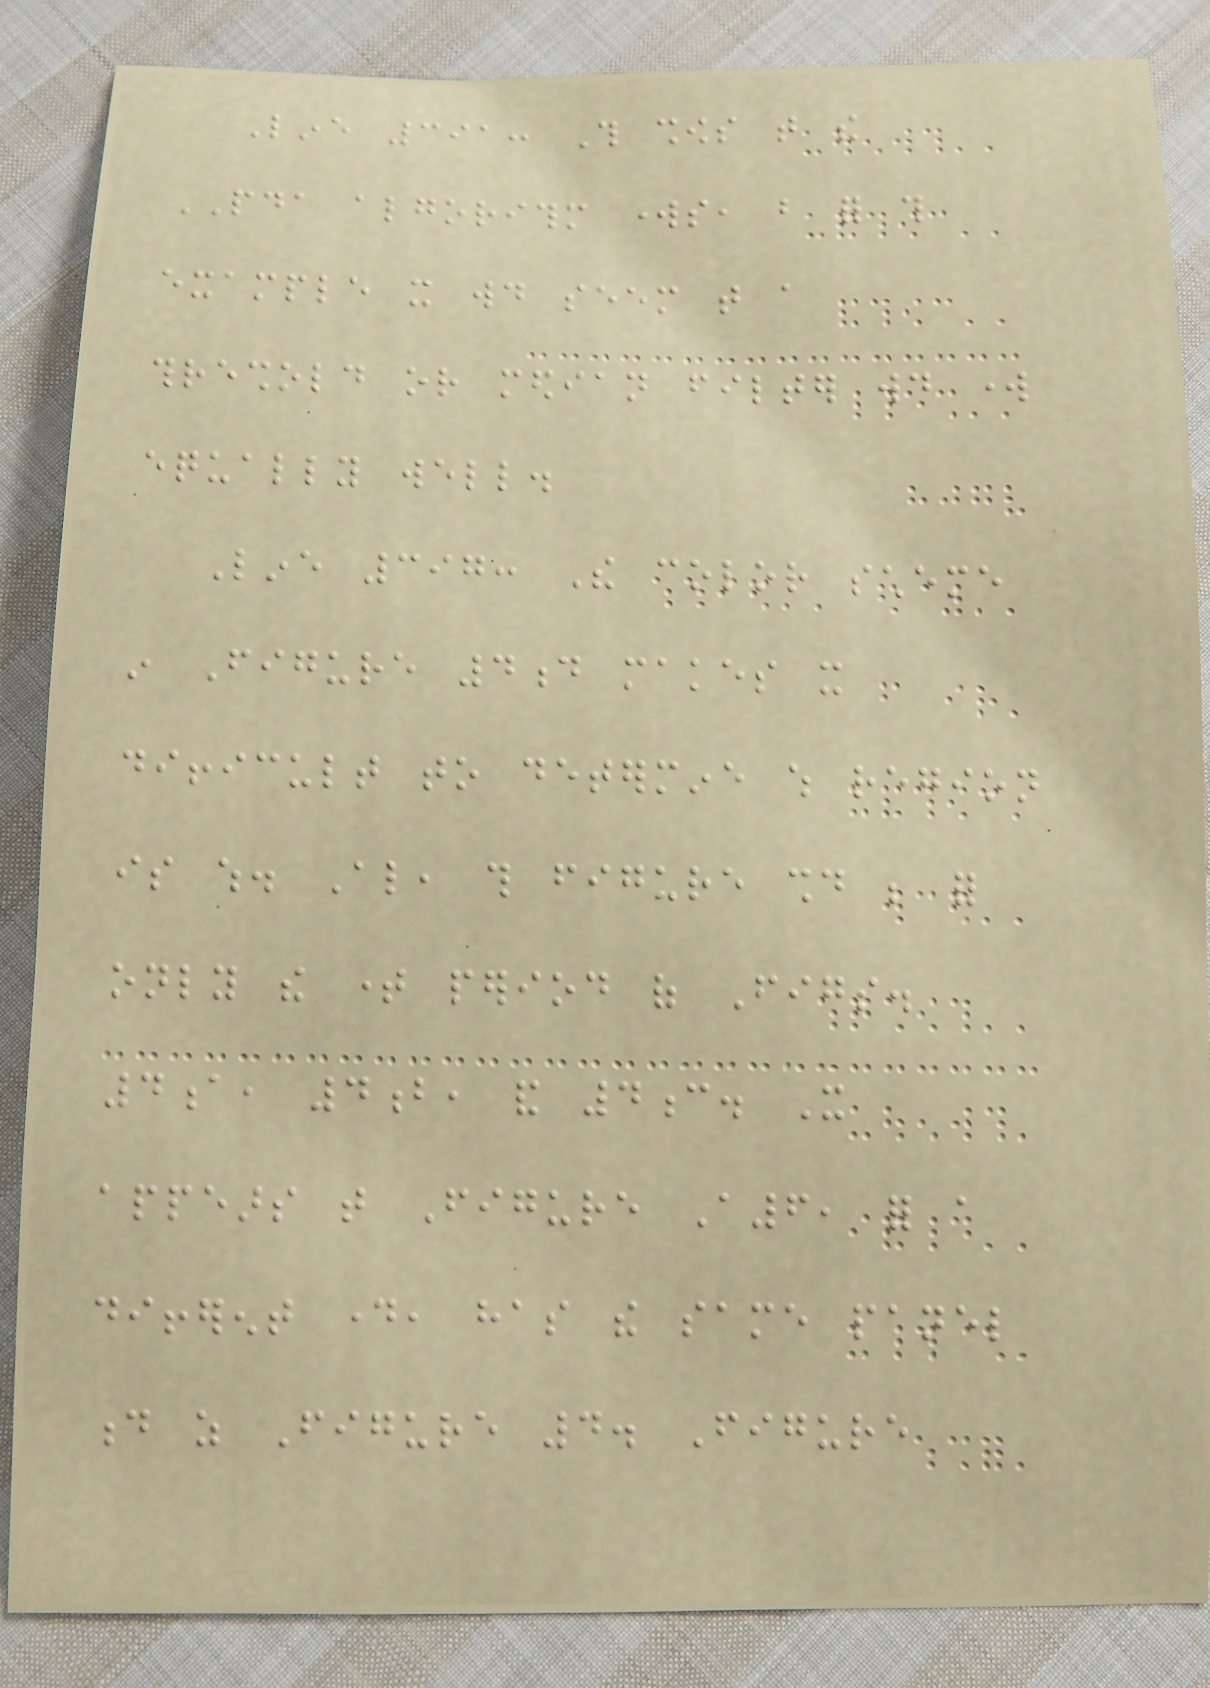Line 391: This shows that the
PDA algorithm works, but for this
example it would seem that a
threshold or median filter would work
equally well.
Line 397: The color scheme
in Figure 4d makes it
difficult to determine which region
is which. Also, this figure should be for
only the time period of Figs.
4a, 4b, and 4c. It
appears that Figure A6, for a
different day, has the same panel
d as Figure 4. Figure
